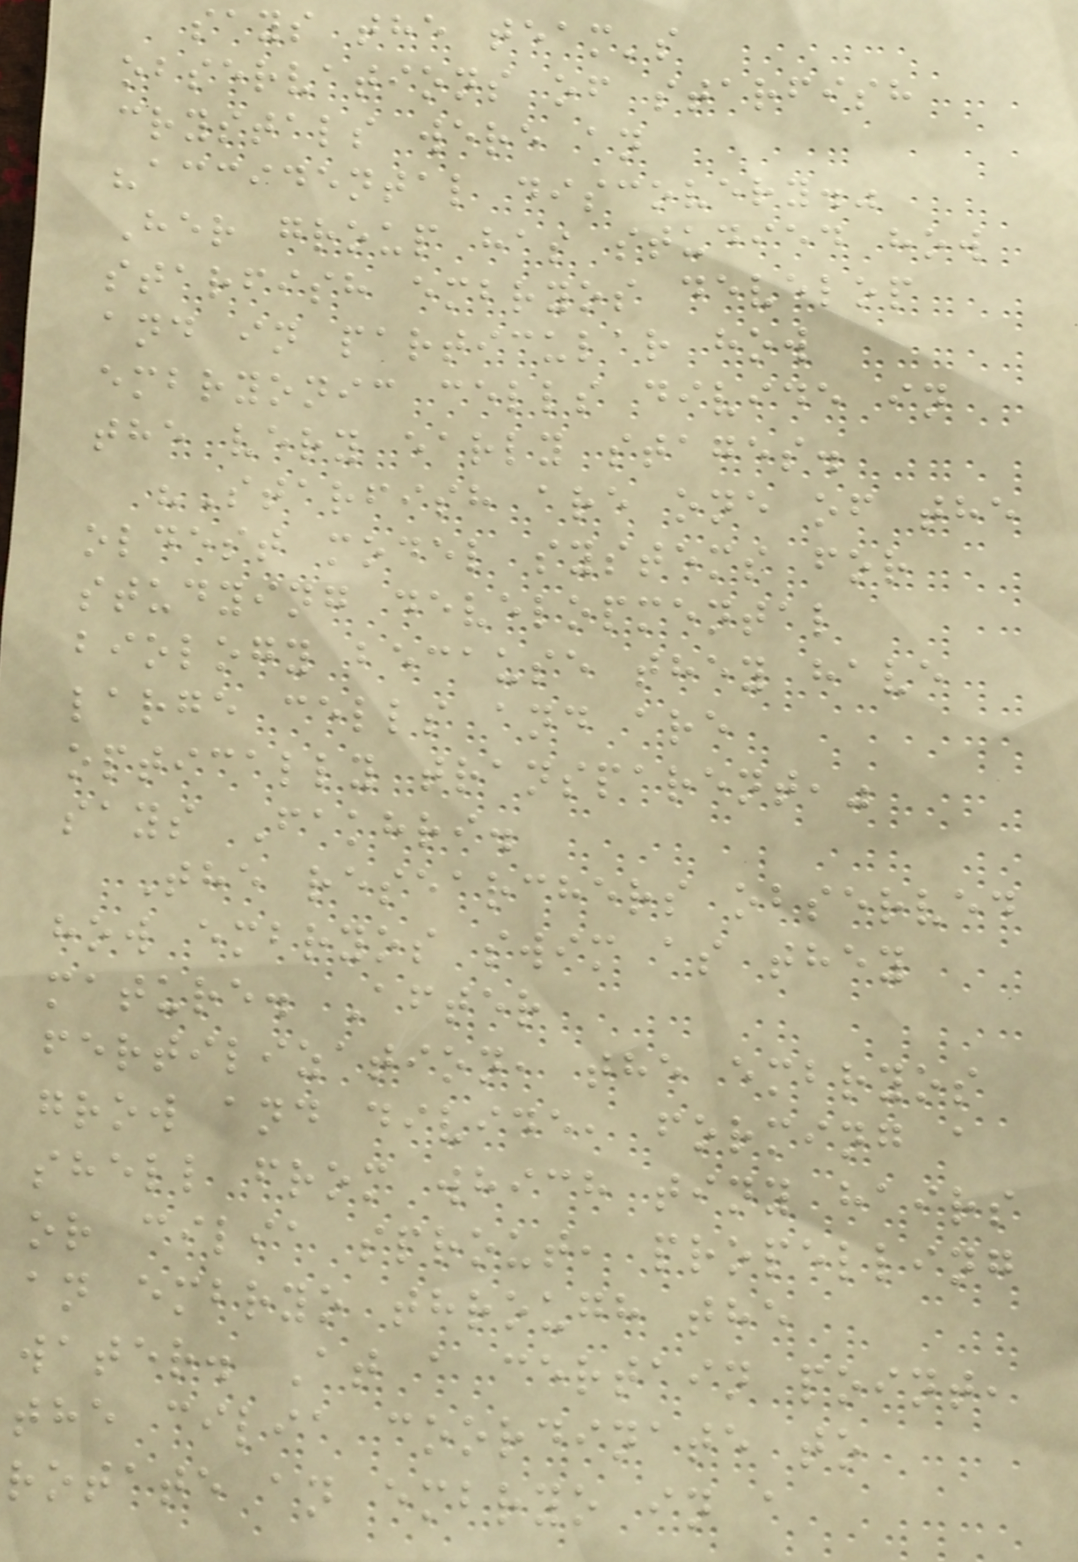says the team's
observations of starfish
crystals were an
"accidental discovery."
Her group has studied how
starfish embryos develop
and in particular how
embryonic cells divide in
the very early stages.
"Starfish are one of the
oldest model systems for
studying developmental
biology because they have
large cells and are
optically transparent,"
says Fakhri.
The researchers observed
how embryos swim as they
mature. After
fertilization, the embryos
grow and divide, forming a
shell from which tiny hairs
or cilia sprout, propelling
an embryo through the
water. At a certain point,
the cilia coordinate to
rotate an embryo in a
